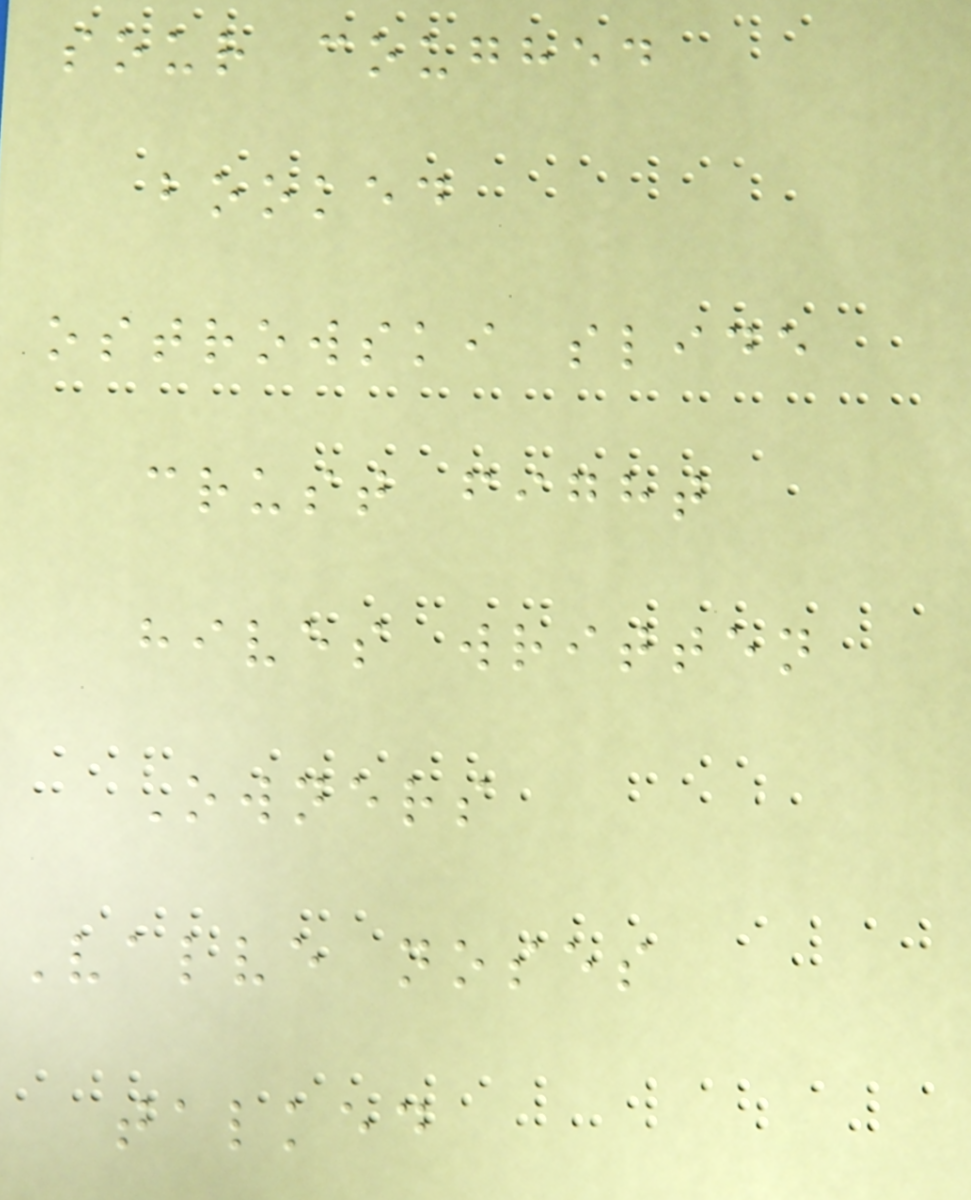sour coughed
booked
ostrowski slide
crust fight
hives written
Owners
Valve noses
talked
